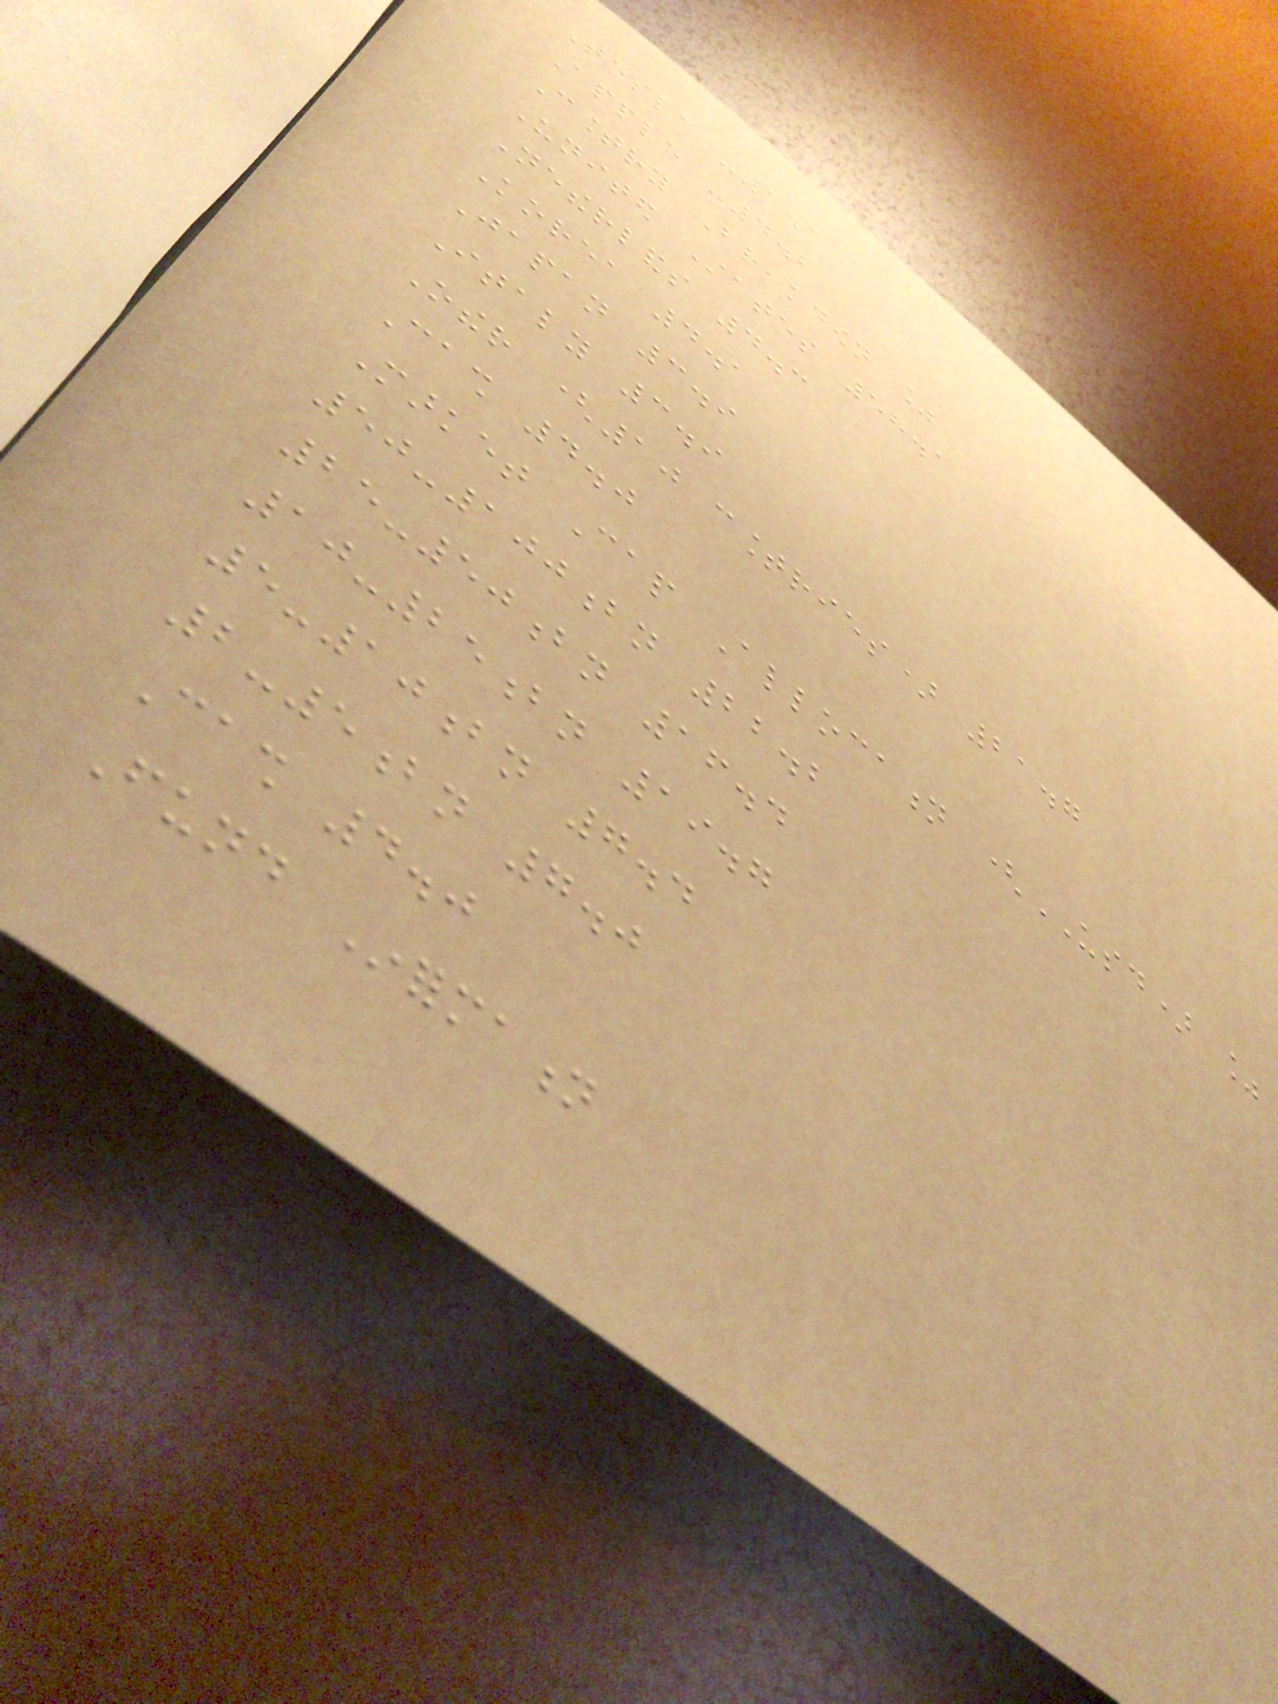Tesla -1.1
Apple -4.2
Country Breakdown %
United States 58.1
Netherlands 4.3
Korea 4.1
Japan 3.9
Italy 3.9
Other (10 countries) 21.7
Cash 4.0
Market Cap Allocation (USD) %
50-100bn 22.2
25-50bn 16.4
10-25bn 19.7
5-10bn 7.4
2-5bn 7.0
Cash 4.0
Fund Information
